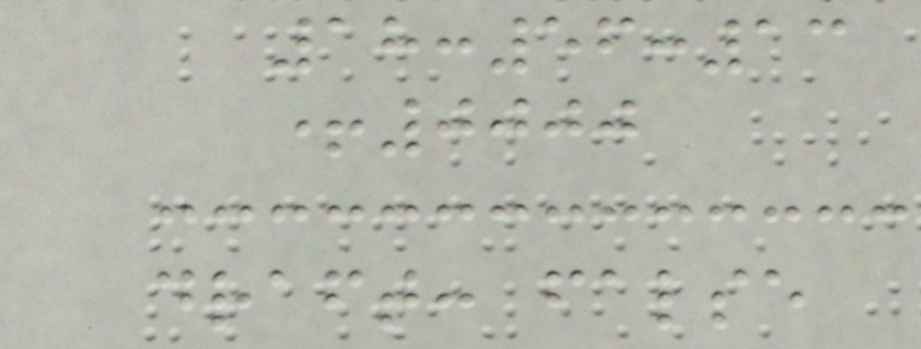18:56:13
+0000
draft: false
